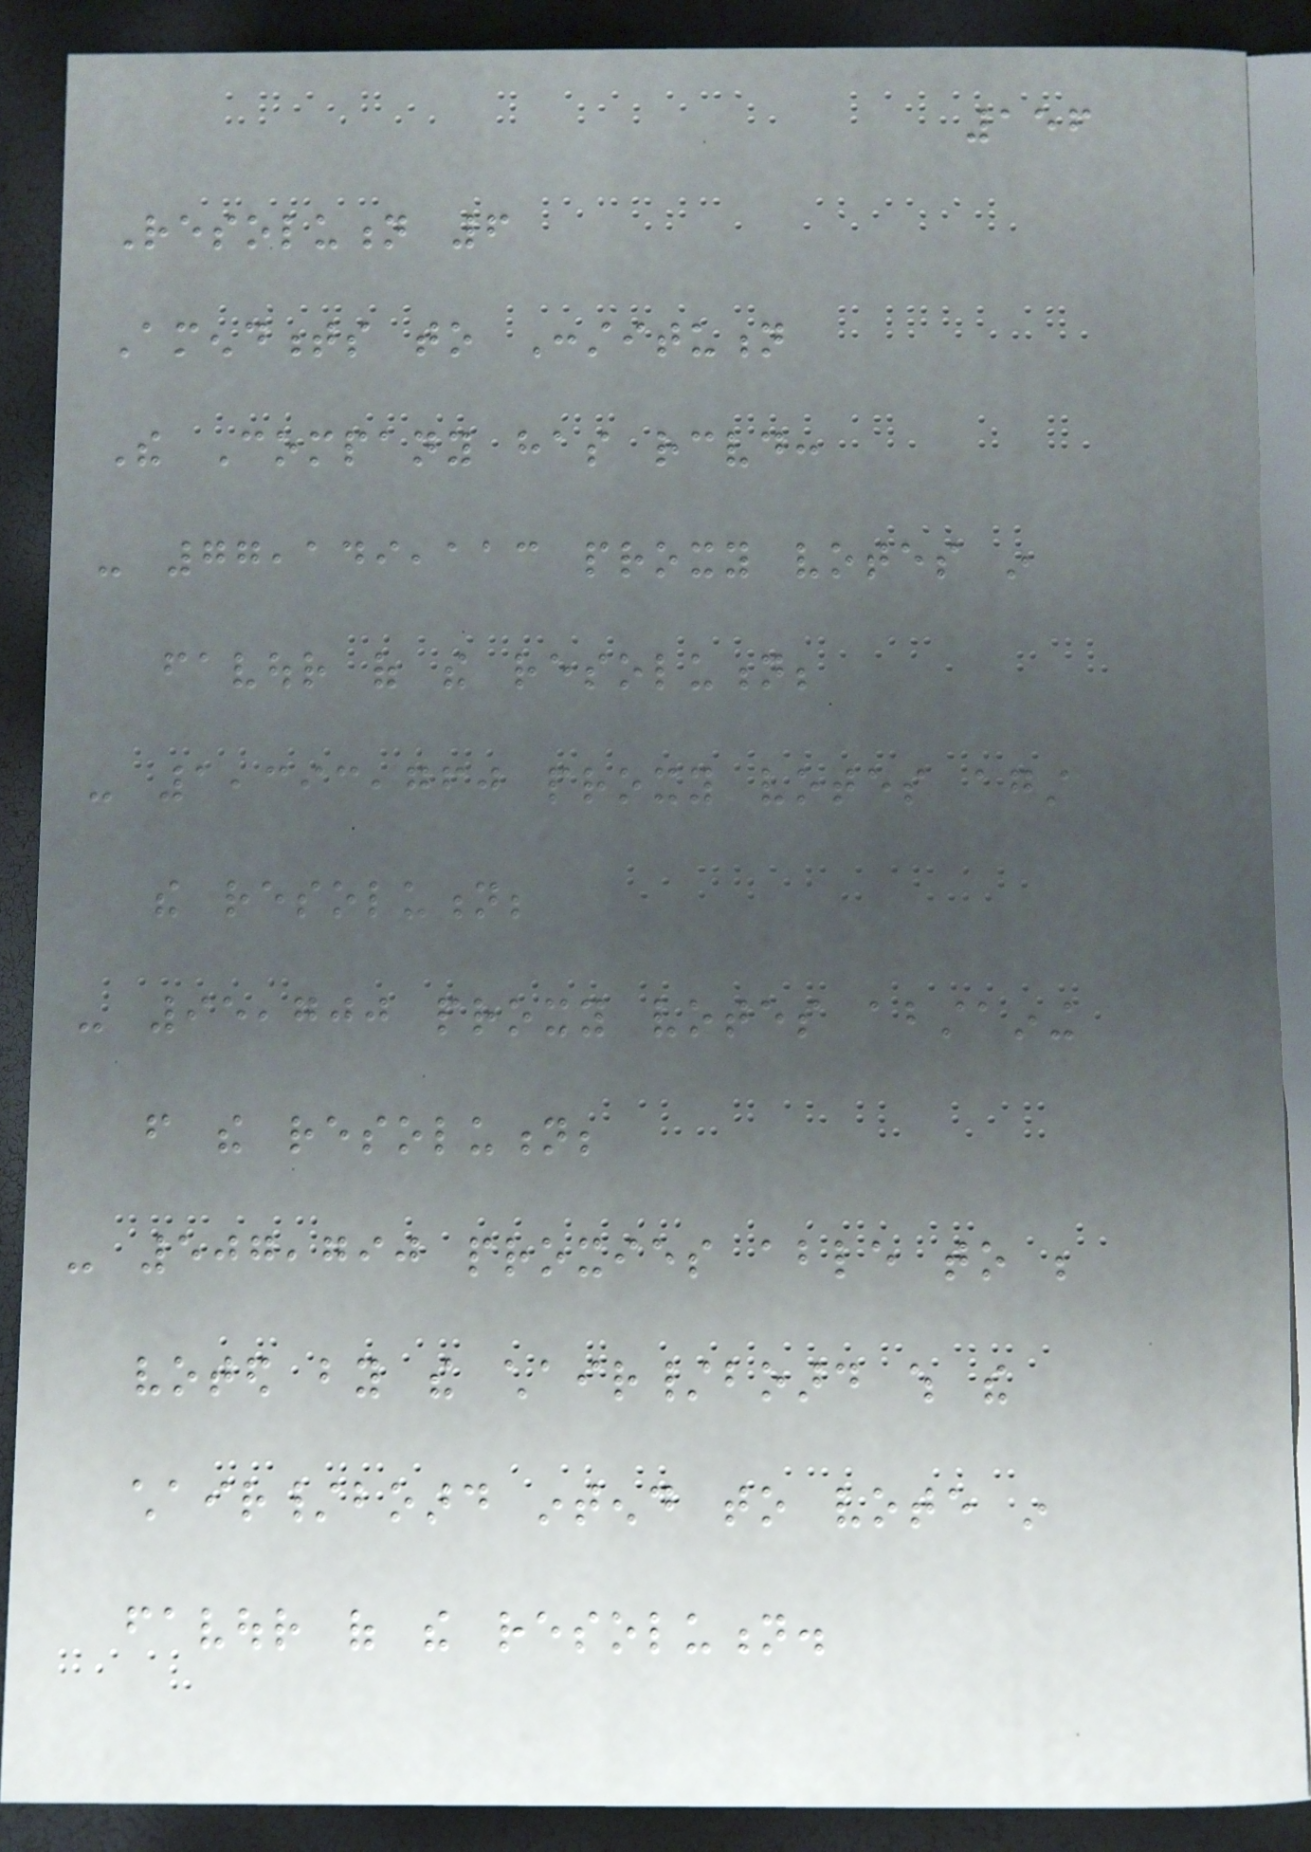156
Resolution 6
Amendments to Constitution
The Company has received:
- 77,149,113 proxy votes in
favour of the resolution;
- 1,393,760 proxy votes against
the resolution;
- 95,700 proxy votes abstaining
from the resolution;
- 507,790 proxies able to be
voted by the chair/board which the
chair/board intend to vote in
favour of the resolution.
